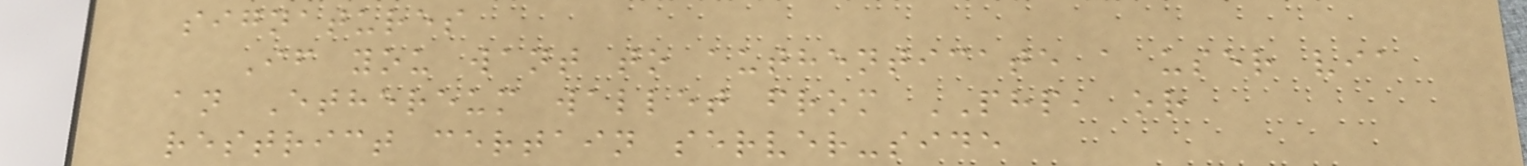signatures
If you want to authenticate a user via
an Ethereum wallet from PHP, or
restrict certain server-side
